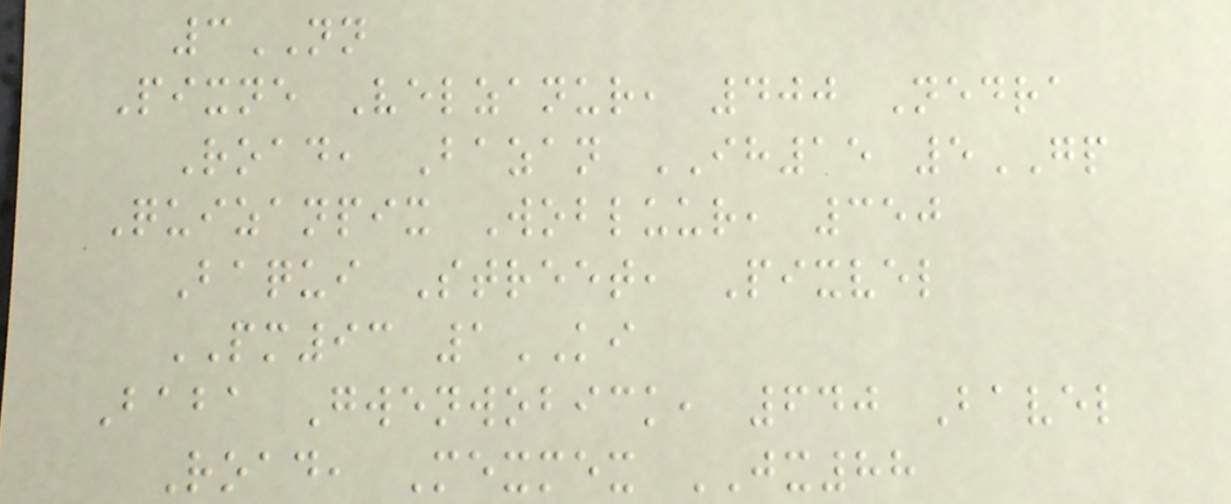3NN
Pixne Velzanur, 400 Nedra
Road, Bazan IH15 5GP
Quizanpix Wobluur, 350
Baqui Street, Pixvel
PM93 1KI
Baba Gwenwobick, 640 Bavel
Road, Mexmex JX88
